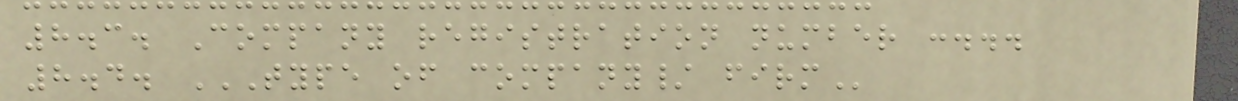8.3. Company registration number :...
8.4. TYPE OF COMPANY/ FIRM
